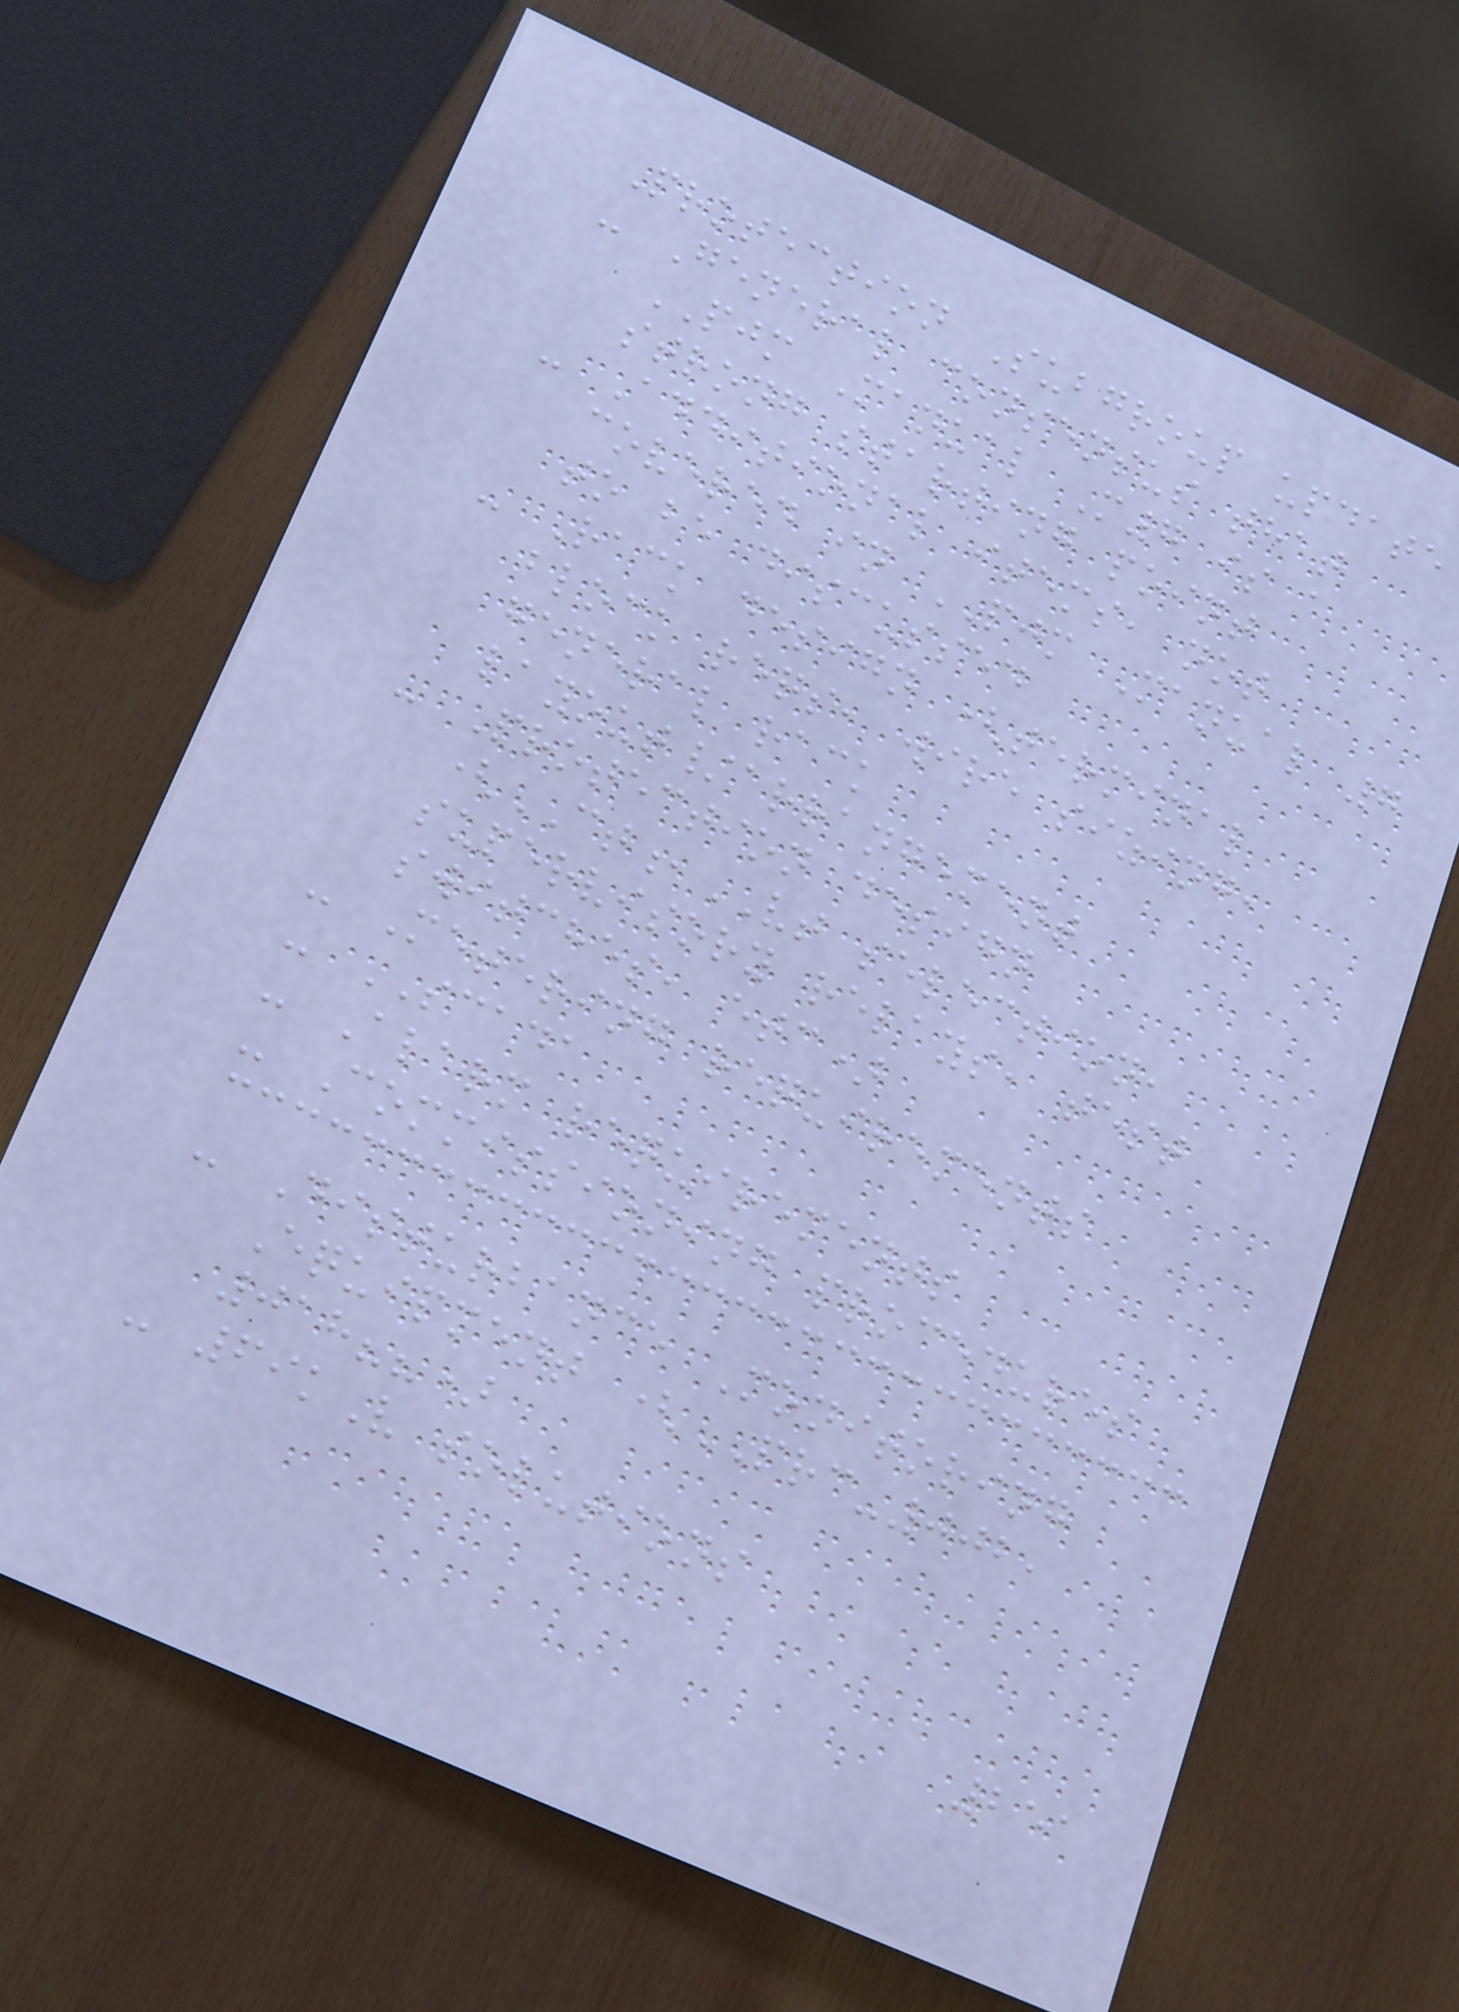Protection Subgroup update
- General consensus that
PJM Manual M7 is a
strong starting point
- Additional items, not
covered in PJM Manual 7
to be discussed
- Rack design (terminal
block reqs, wire sizing,
general rack
layout/arrangement
- Protection design
(CT,VT selection,
supervisory relays, test
switches, etc)
- Metering requirements
- SCADA
- Alarm requirements
- Commissioning procedures
- Disturbance Monitoring
Equipment (PRC-002,
018??)
- 69kV solutions
251
